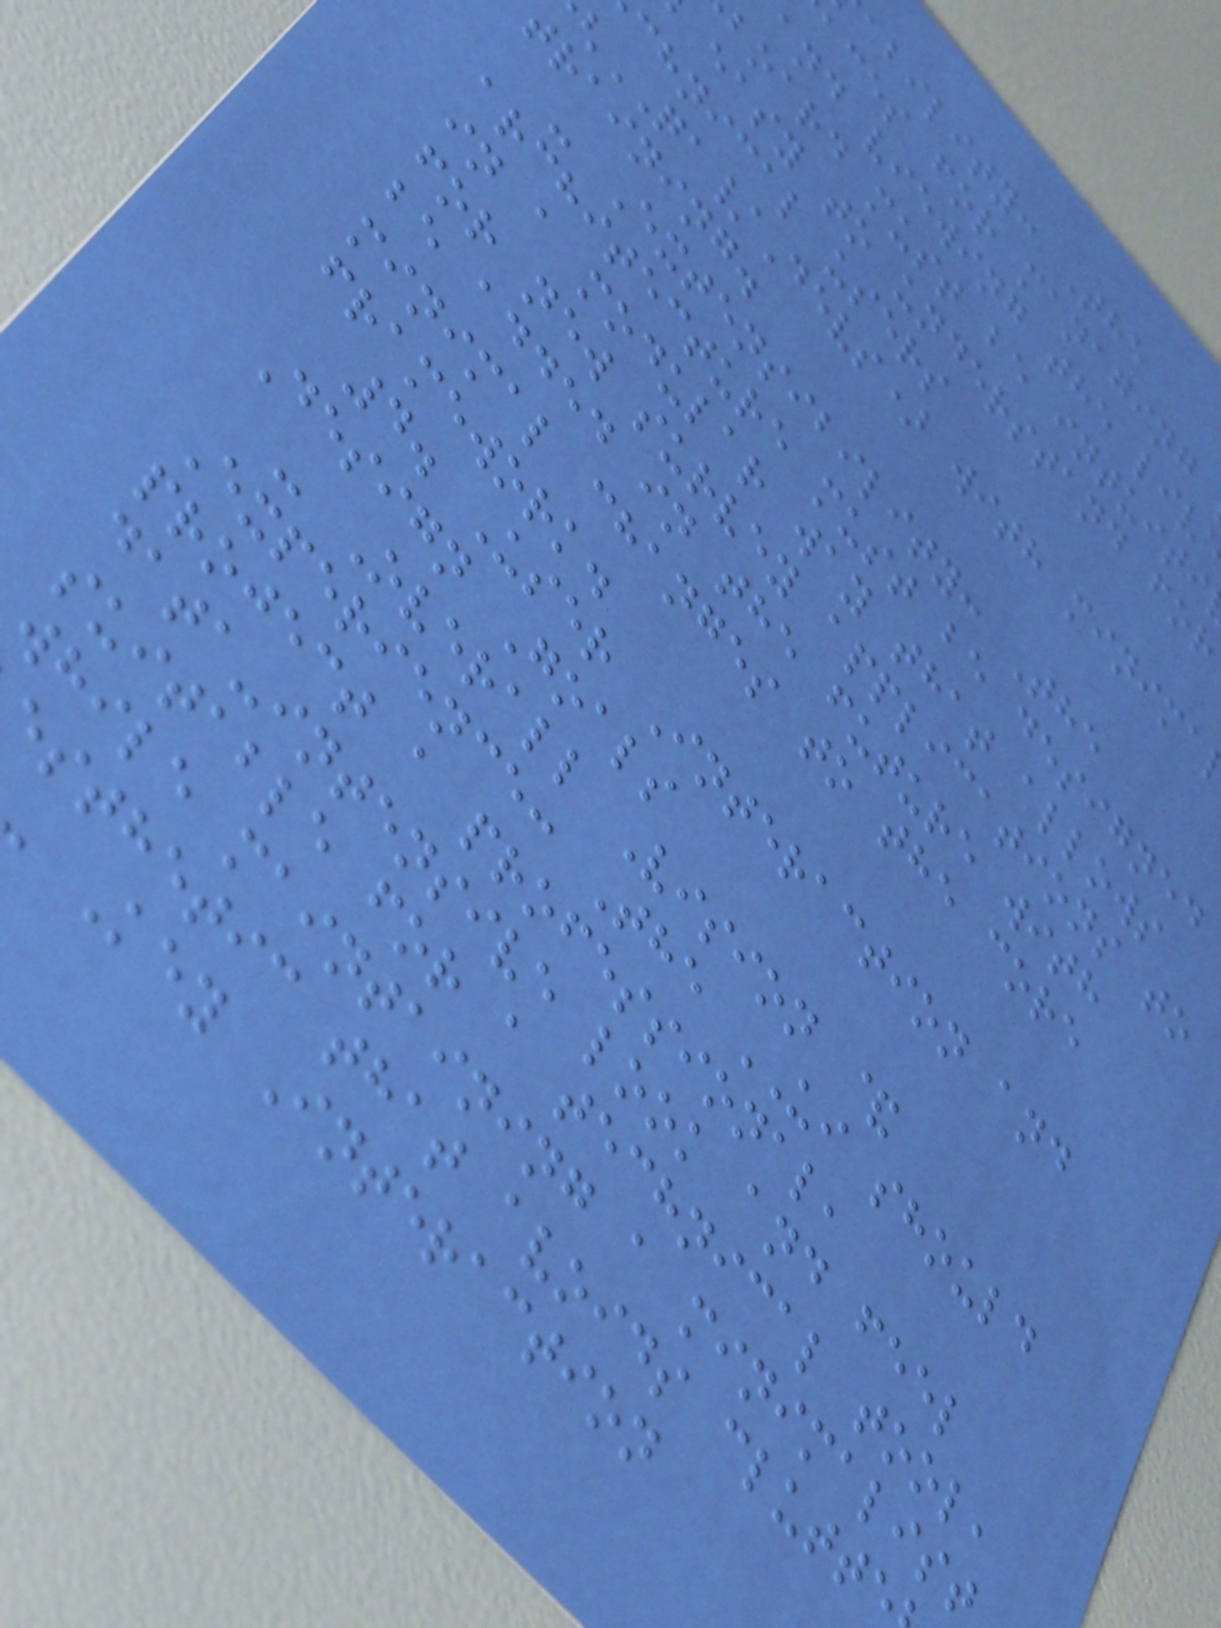ability: The
aces for managing
and viewing the liv
board must be intuiti
easy to understand for
chnical users
QA/Devs) with minima
training.
- Extensibility: The
architecture must be designed
in a modular way that allows
for new survey applications to
be added in the future with
minimal changes to the core
framework.
4. User Interaction and
Design Goals
- Overall Vision &
Experience: The UI should
project a professional,
data-intensive look and feel
suitable for a technical tool,
while maintaining a minimalist
sthetic that avoids clutte
Key Interaction
